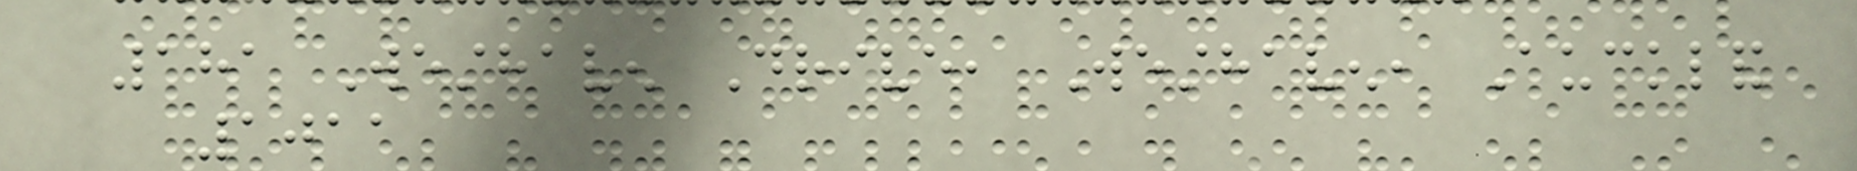181 Westhaven Drive, Westhaven, Auckland
1011
